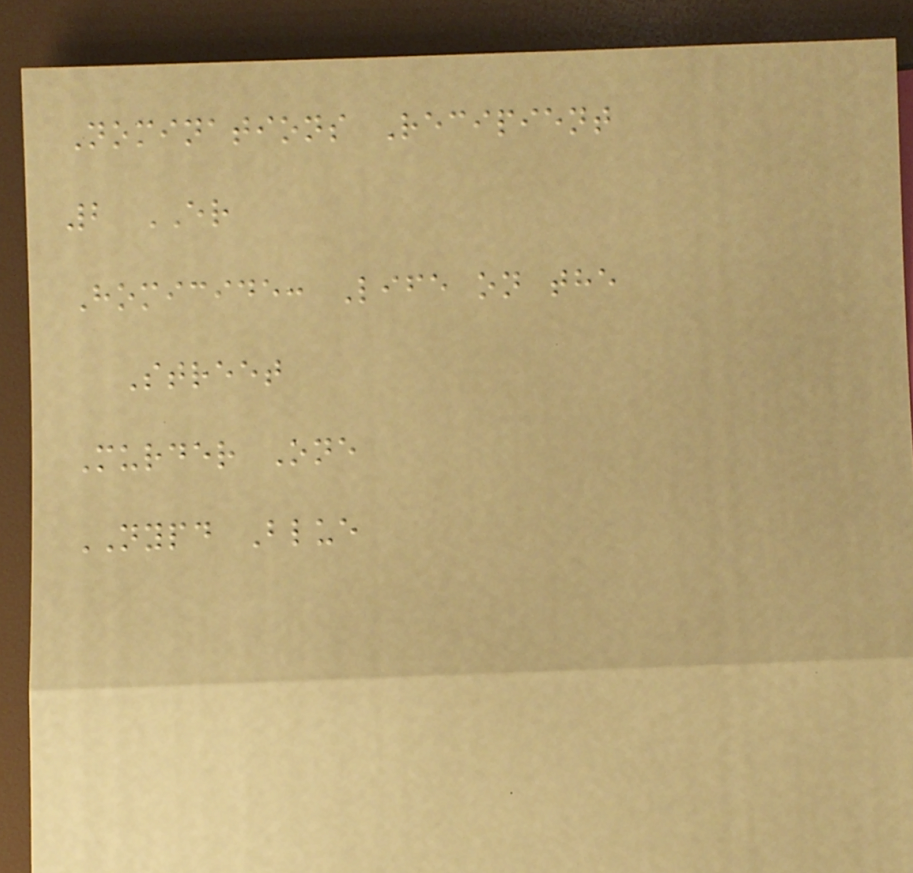Nominations Recipient
2 ER
Homicide: Life on the
Street
Murder One
NYPD Blue
